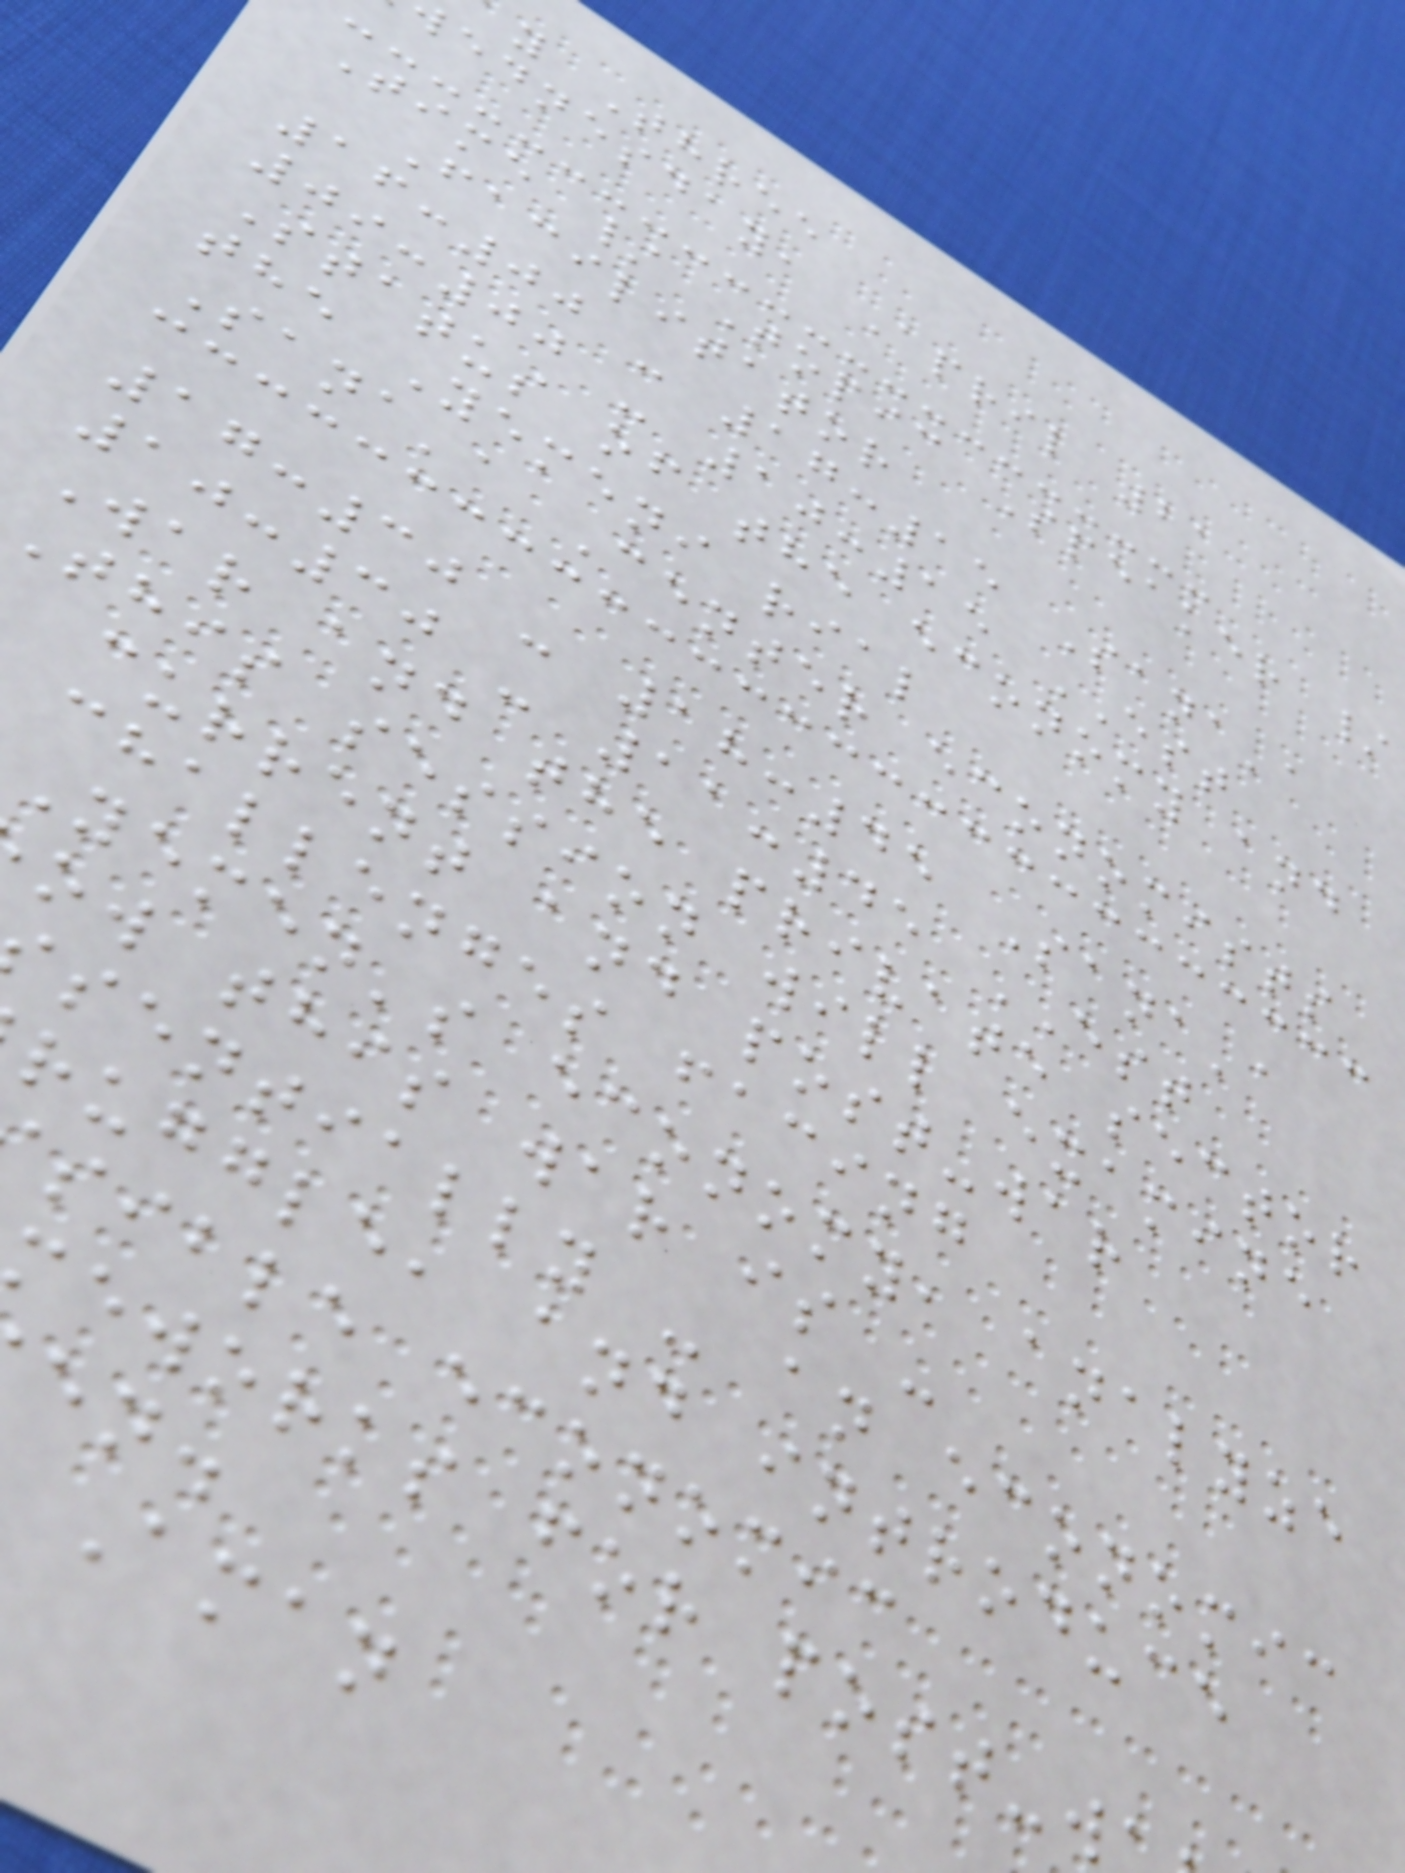y Three
ednesday, April 21
Time / Topic Speaker /
Facilitator
16:00 - 17:15 Sana'a
09:00 - 10:15 EST
Status of the economy and
the Yemeni rial
Sana'a Center economists
17:30 - 18:45 Sana'a
10:30 - 11:45 EST
War and the private sector
This session will examine
current and post-war
challenges facing
Yemen's economy, analyze
ow this war is -
sentially - an economic
ruggle, and introduce
sible economic
eworks for post-w
Aman
